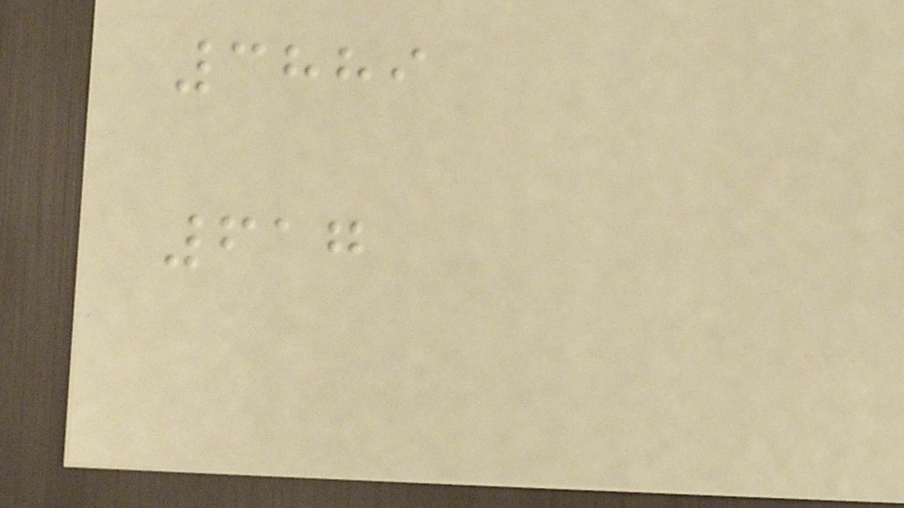3889
617
